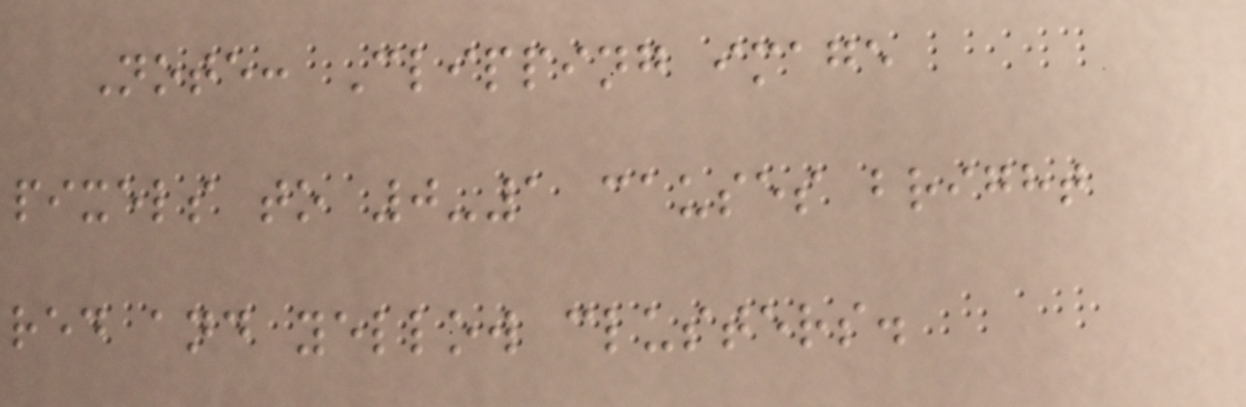Note: Clipping image
pixels to 0-1 causes bright
red and yellow clusters.
